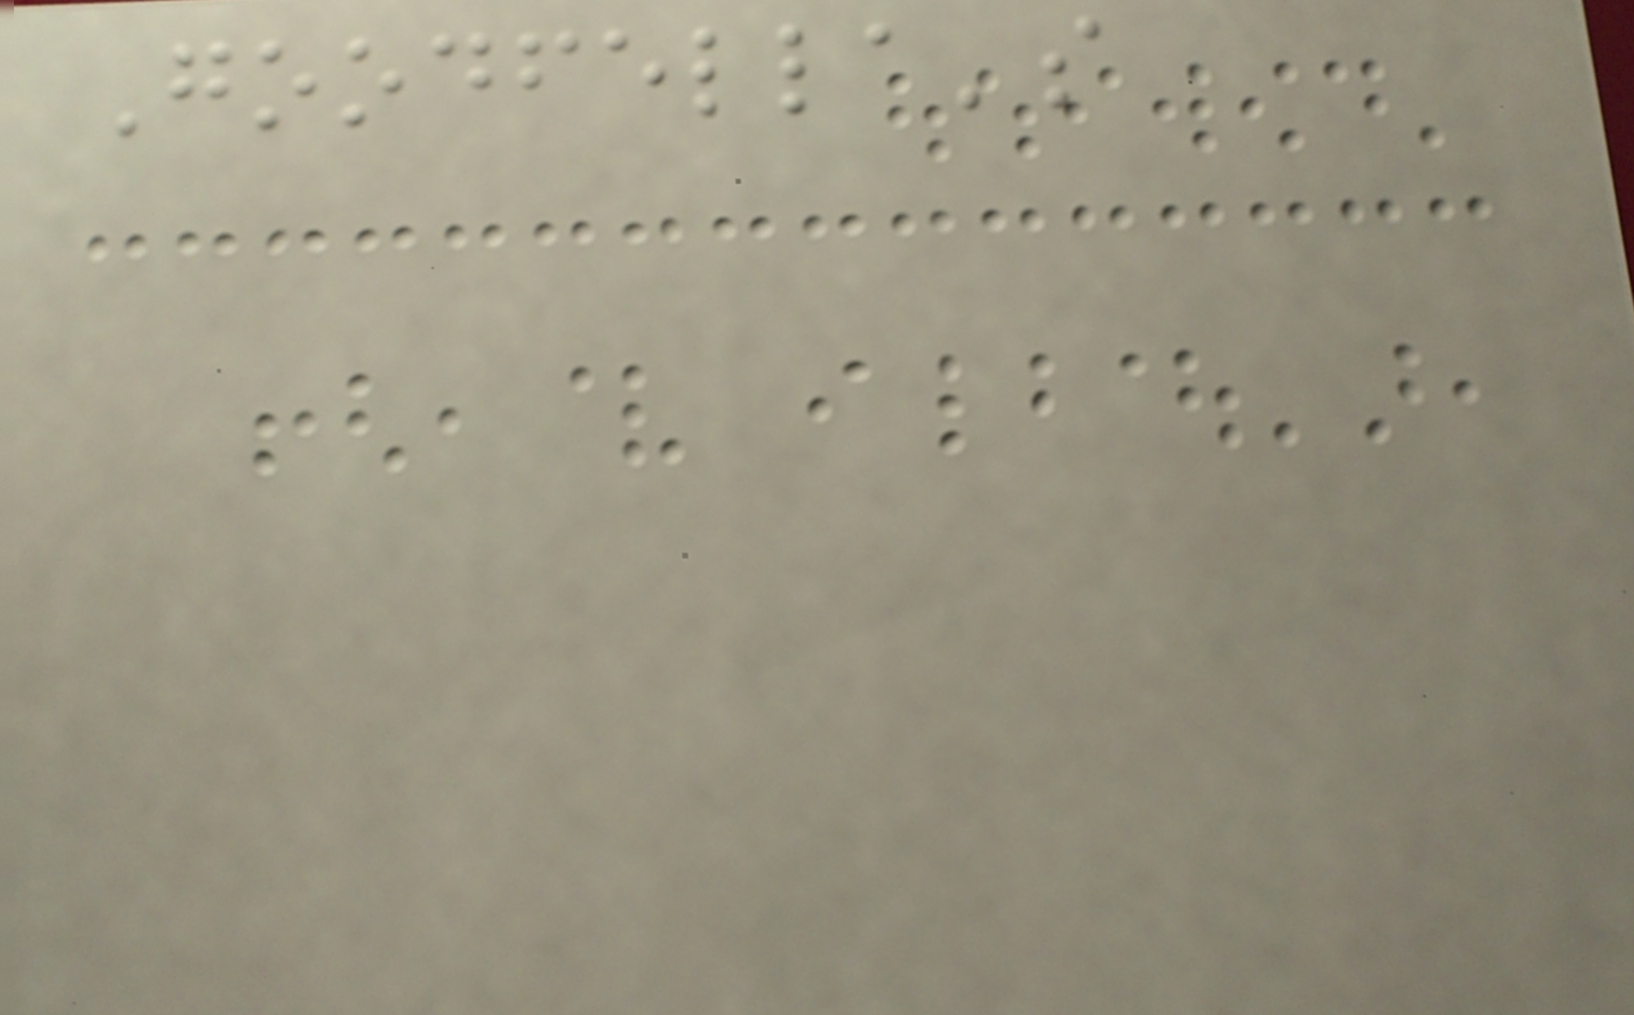Goodfella's
